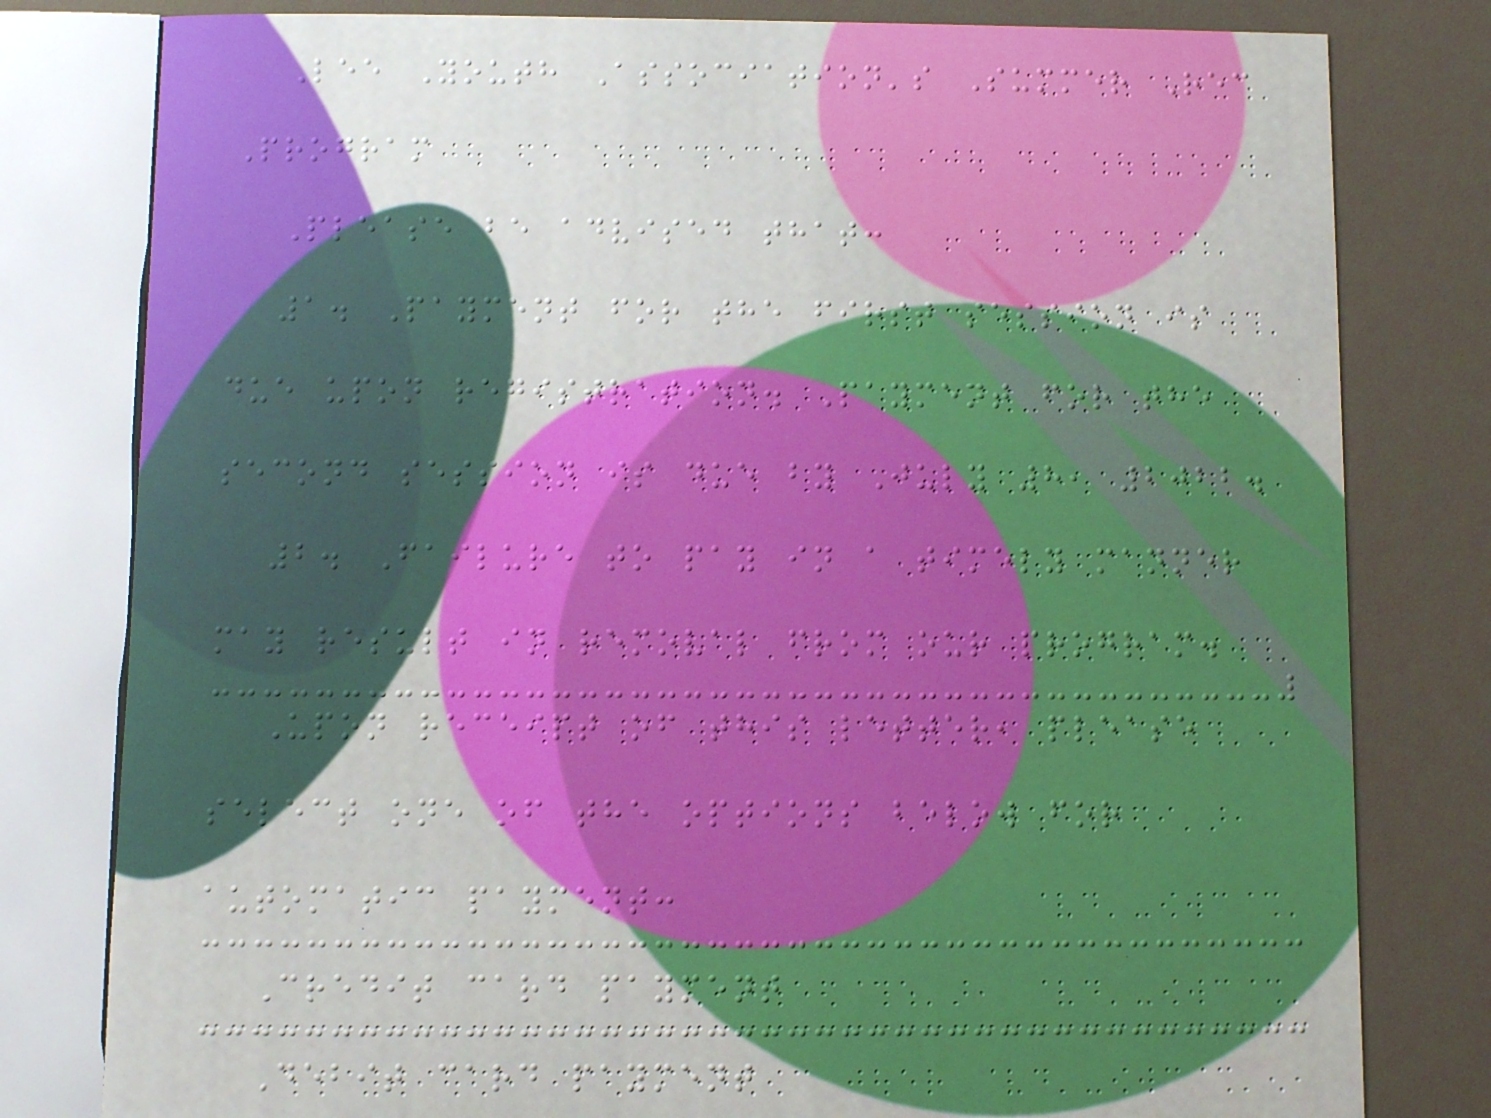Lee Youth Association's Summer Rec
Program
Please be advised that:
1. Payment for the first session is
due upon registration. Payment for the
second session is due by July 8, 2022.
2. Failure to pay in a timely manner
may result in removal from our program.
Upon receipt of this letter, please
select one of the options below for
automatic payment:
Credit card payment
Debit card payment
